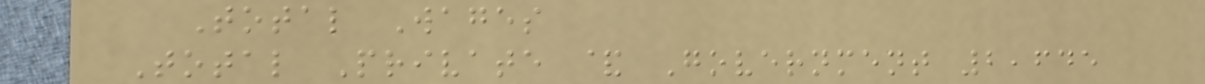Total Wages
Total Private & Government 2,645
